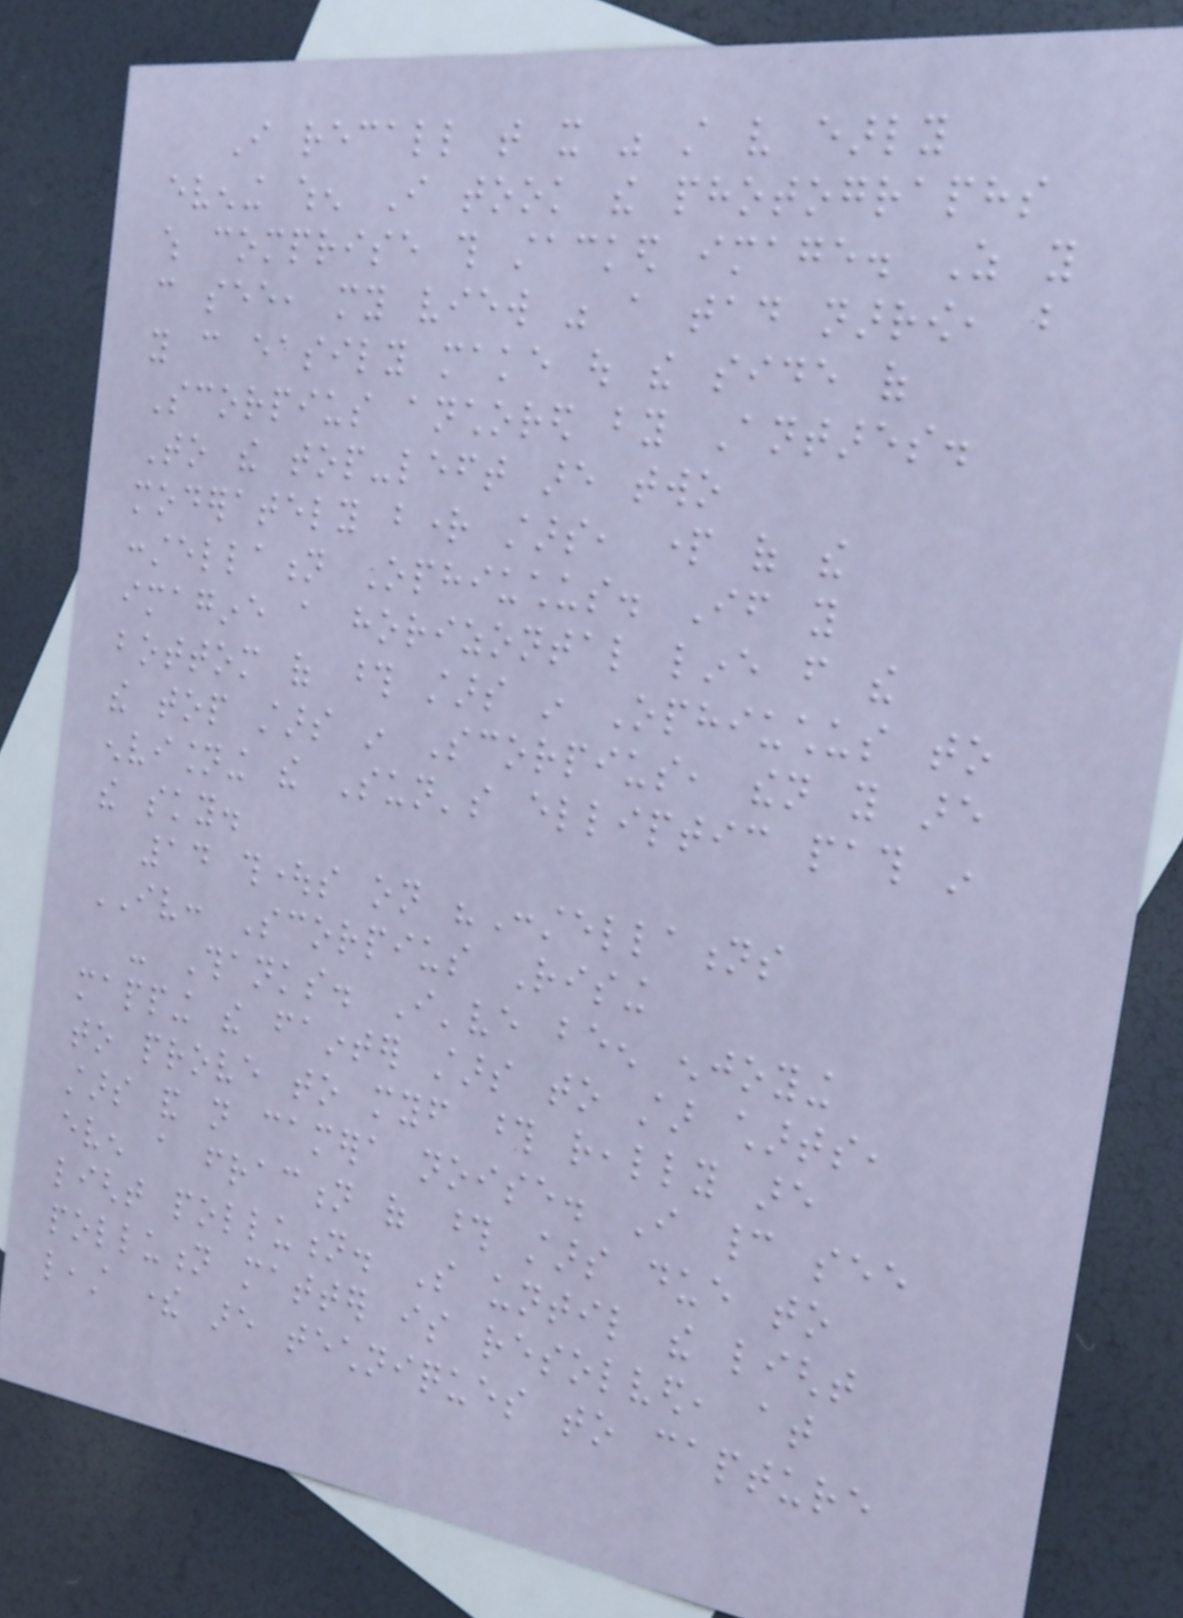I recall that it was still very early
evening when I took the photographs
which comprise this stacked image. As you
can see, my view was a tad narrow, but
you can easily make out the side of
Scorpius anchored by Antares.
To the top-left are two
moderately bright stars, part of the
constellation Ophiuchus. If you
imagine a horizontal line from the
bottom of those stars in Ophiuchus to
the top stars in Scorpius, then you are
envisioning the Sun's elliptic path in
the sky.
14 thoughts on "Constellations
IV: Scorpius Rising
- Thanks. I've been enjoying
mapping the fainter stars to star charts,
to prove to myself those really are
stars and not camera noise. I cannot see
even a fraction of those stars due to
light pollution. So until the light
pollution matter is resolved, at
least there are techniques to capture
